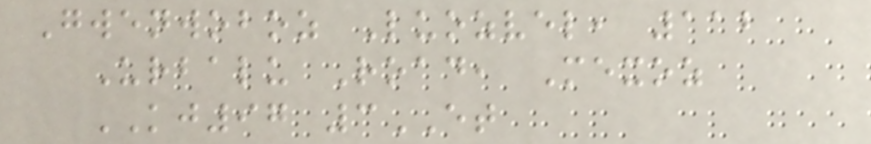Gwenwoboz Luozvel, 112
Urbalu Road, Mexoz
KJ97 3ET
